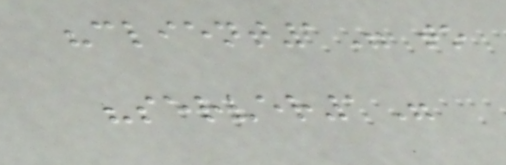"client1" to
"server1"
